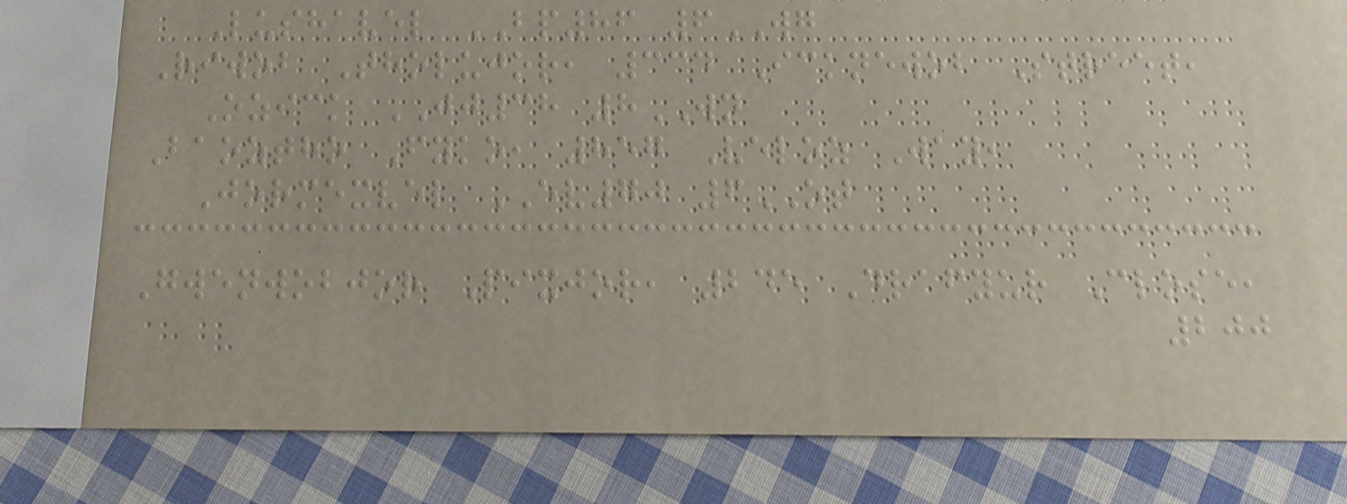Lushavel BP86 6WG
Riwob Tholujor, 334 Icknewob Street,
Ozick JJ38 8WN
Baoztho Fyko, 857 Veloz Way,
Jormexvel EV70 6OT
Gwenwobjor Pixjor, 245 Drafyur Close,
200
